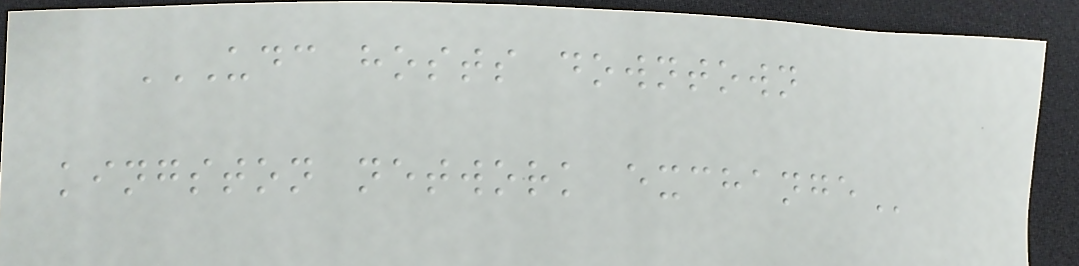UDC HOSTS DOWNTOWN
KINGSTON NETWORK EXCHANGE
